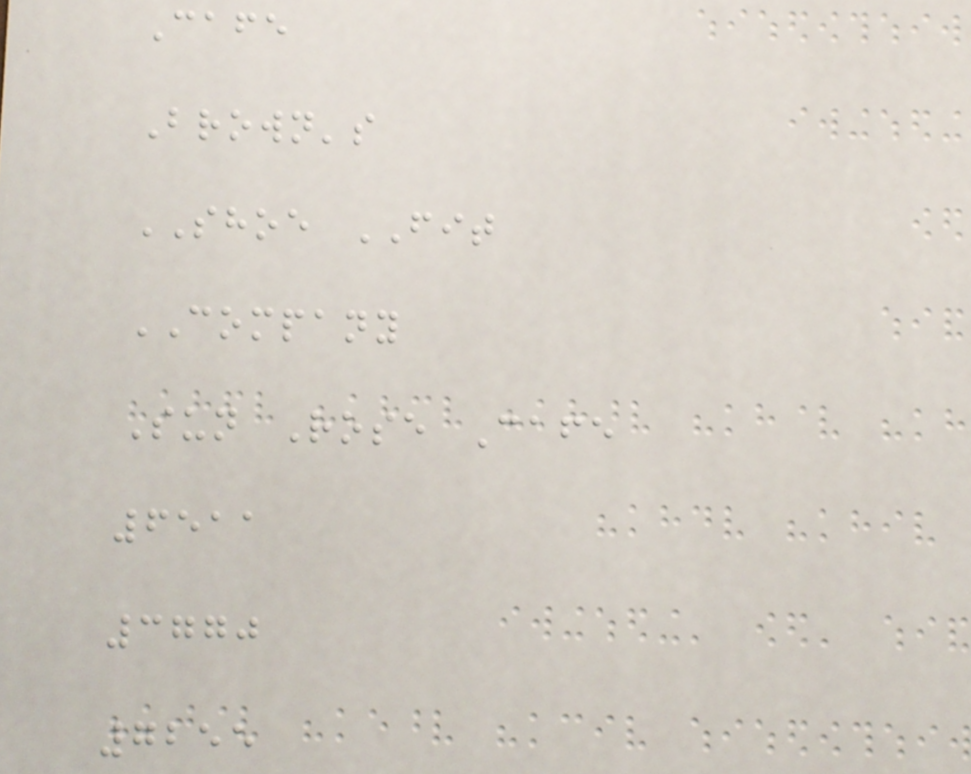Cafe
Brown's
SHOE FIT
COMPANY
Sun Rose Cafe
6511
3770
7255
